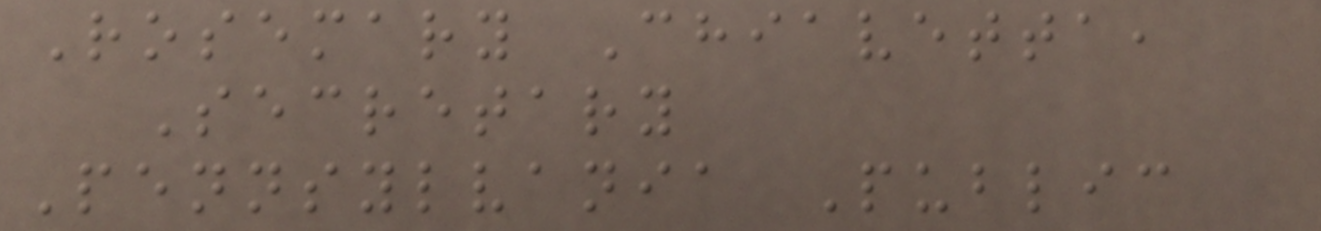Rosemary Chiavetta,
Secretary
Pennsylvania Public
